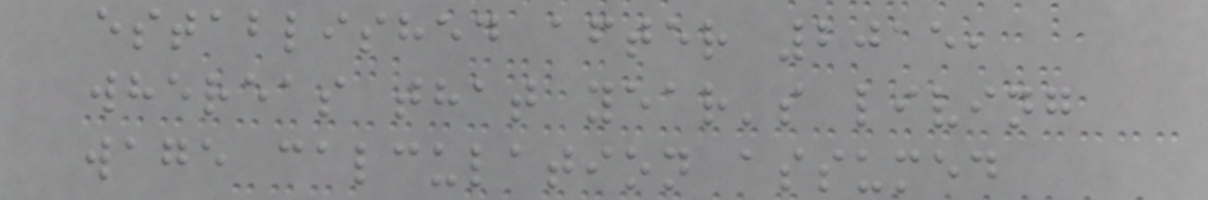established after 2015,
whereas that year's living
wage calculation assumed
